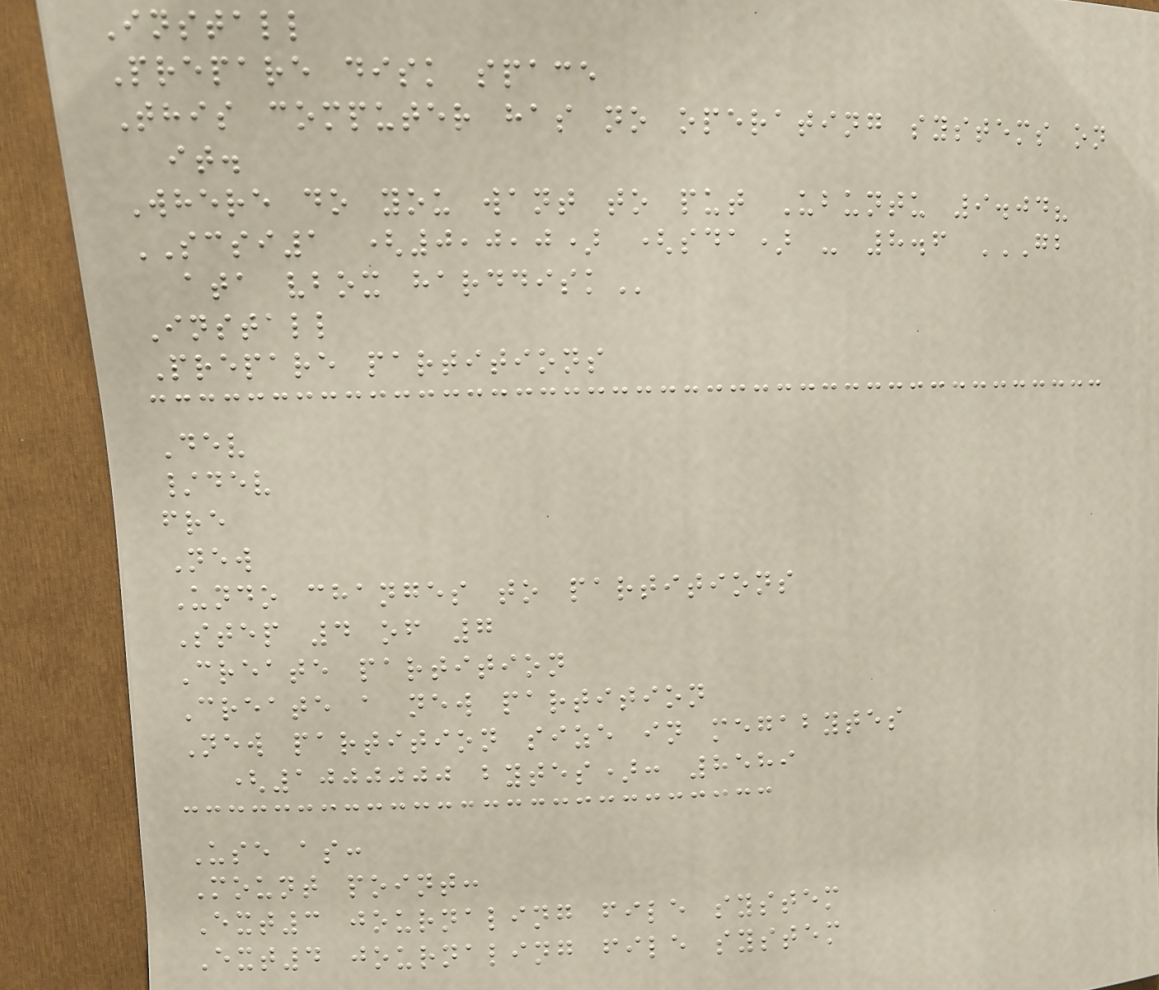Install
Prepare disk space
This computer has no operating systems on
it.
Where do you want to put Ubuntu 9.04?
SCSI1 (0,0,0) (sda) - 8.6 GB
ATA VBOX HARDDISK
Install
Prepare partitions
Dev
/dev
fre
New
Undo changes to partitions
Step 4 of 7
Create partition
Create a new partition
New partition size in megabytes
(1000000 bytes): 8589
Use as:
Mount point:
Ext3 journaling file system
Ext4 journaling file system
